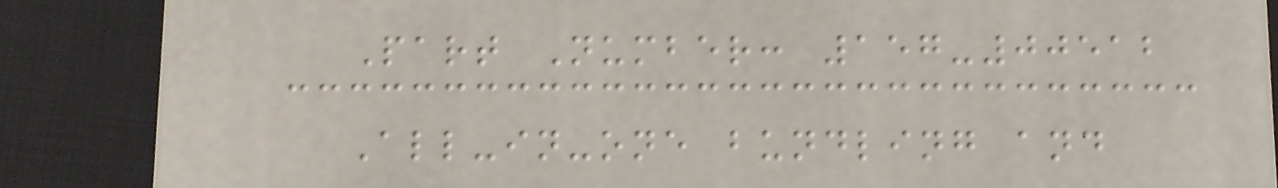Part Number: 157-00512
All-in-one bundling and
